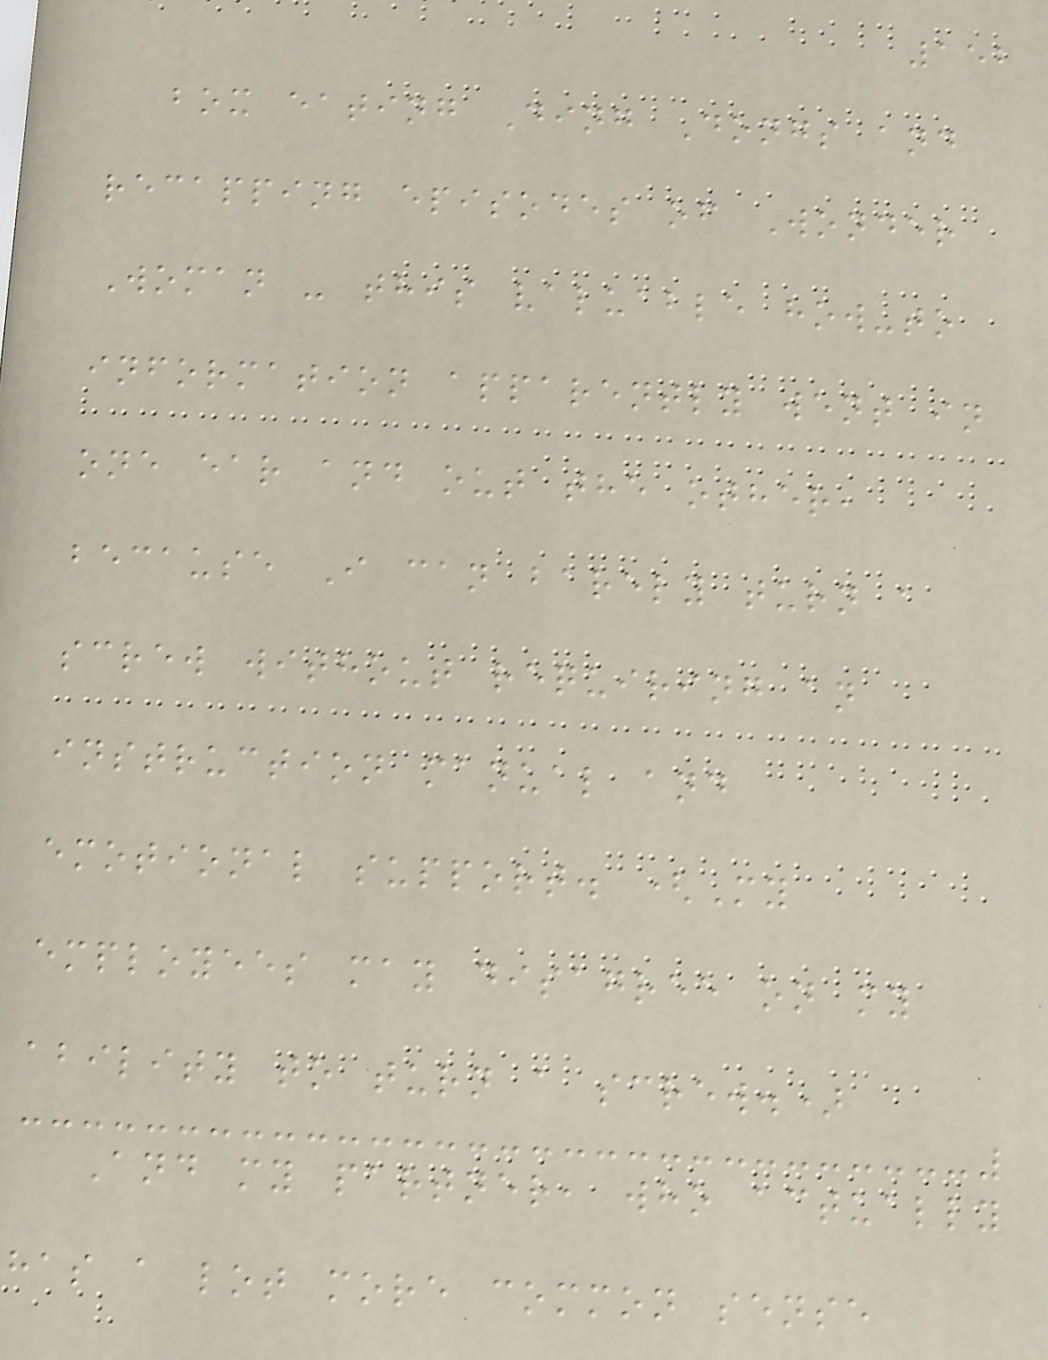152
box eating Ding Dongs and
recapping episodes of Wonder
Woman - this valuable how-to
information apparently went in
one ear and out the other,
because I can barely turn a
screw without requiring an
instruction manual and
emotional support. (My
employees may disagree on my
ability to turn a screw.)
And my partner, who actually
has a lot more common sense
